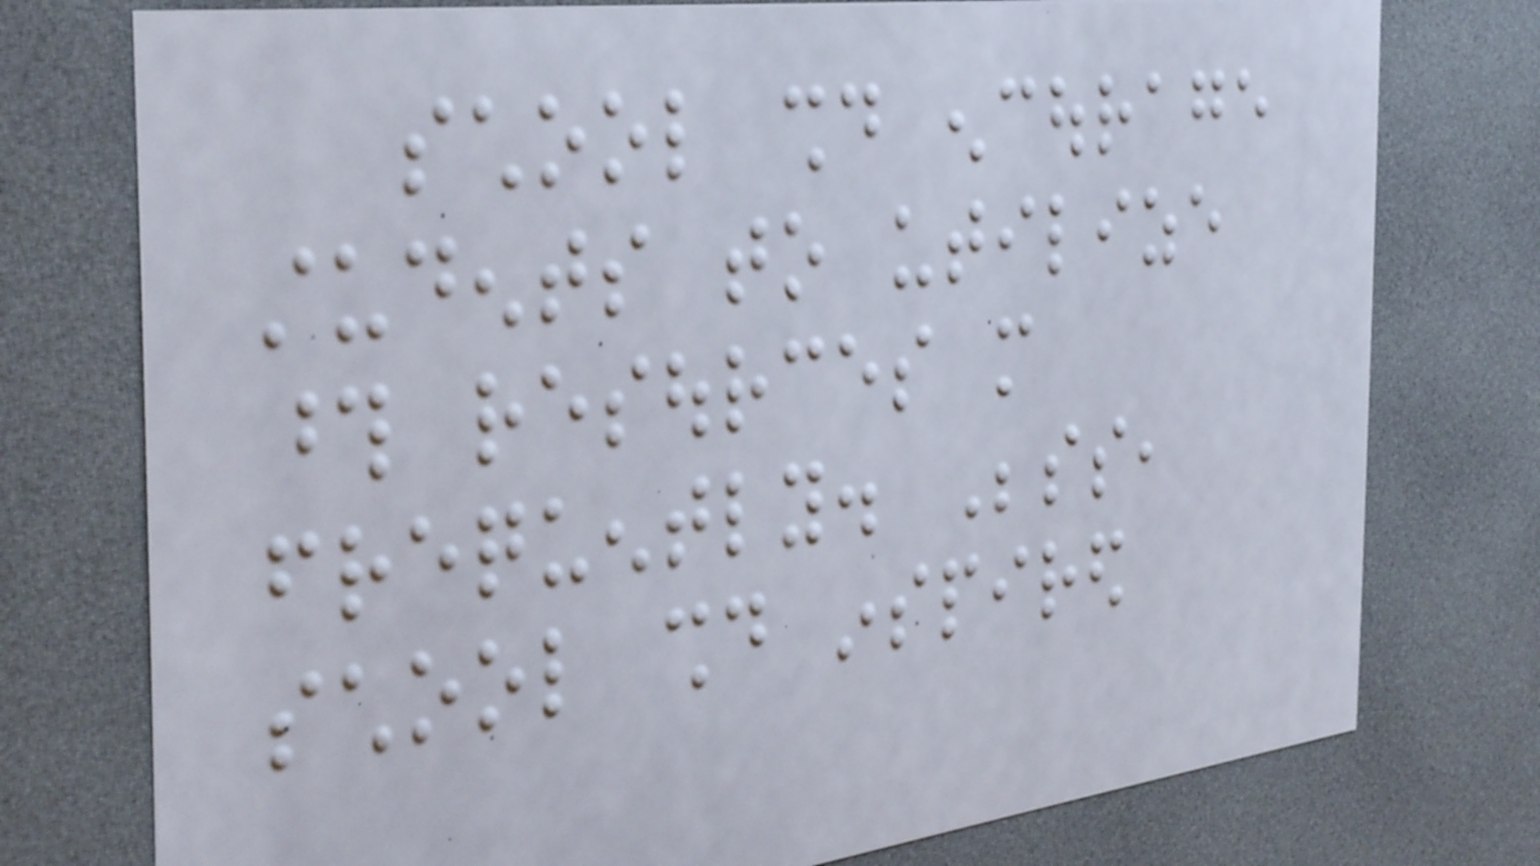school should encourage
students to utilize
those resources more
frequently. Besides,
school should inspired
